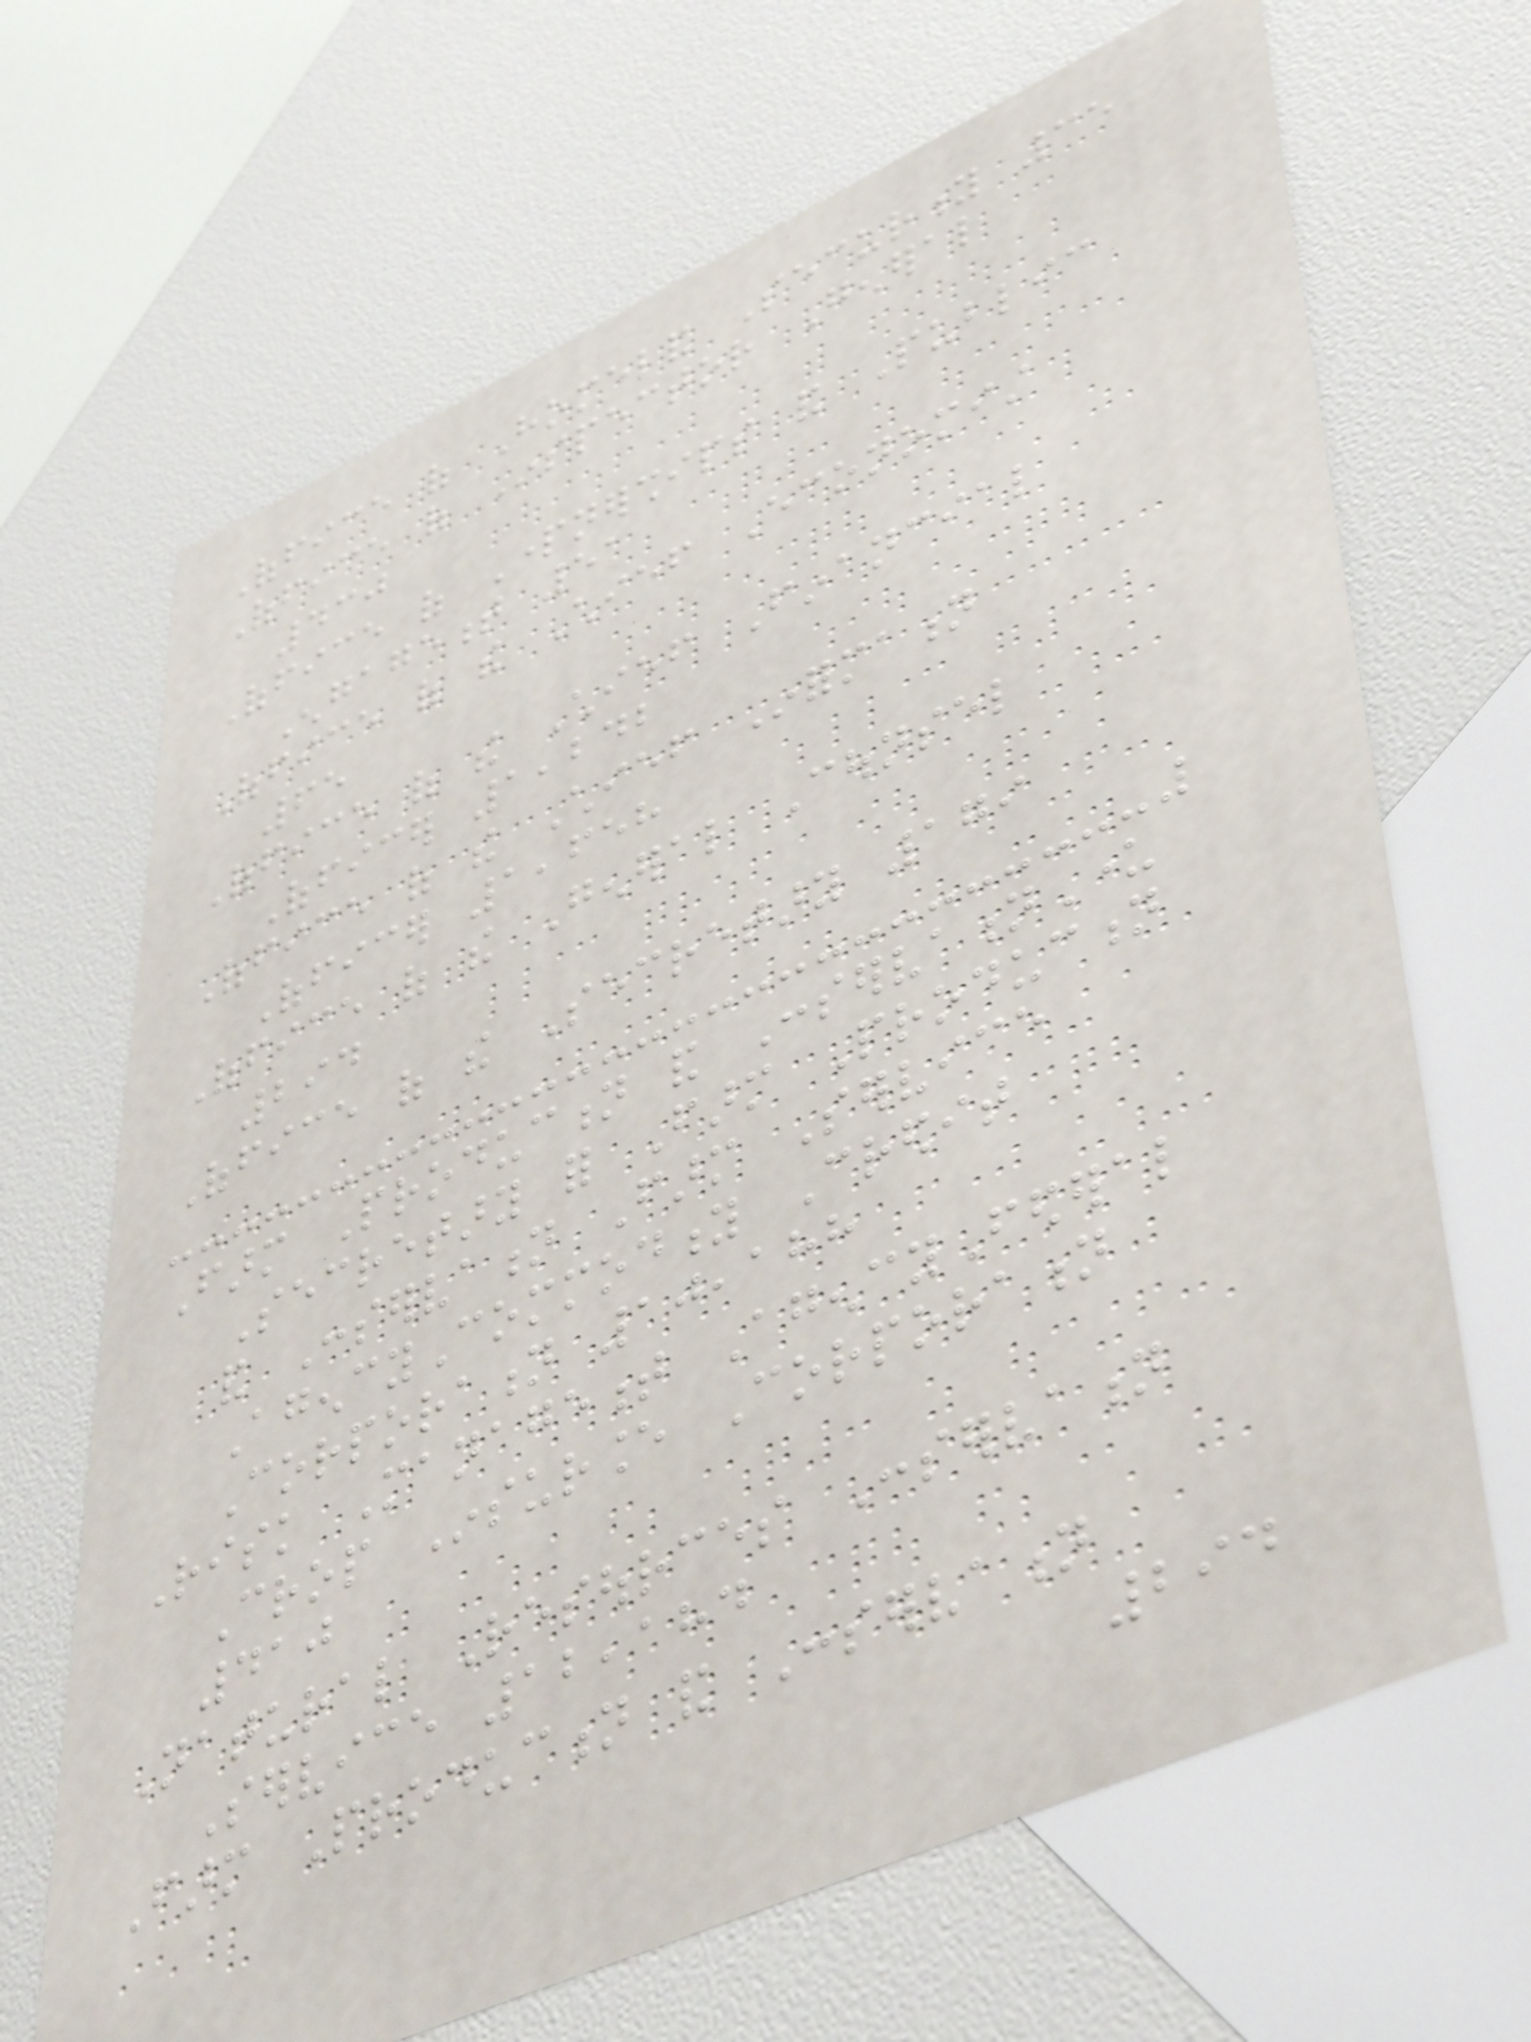Office of Homeland Security 35
Office of Inspector General
430
Office of Partnerships and Public
Engagement 51
Office of the Chief Economist
65
Office of the Chief Financial
Officer 1,242
Office of the Chief Information
Officer 1,658
Office of the General Counsel
294
Office of the Secretary 179
Farm Production and ConservationUnder
Secretary for Farm Production
and Conservation Farm Service
AgencyCommodity Credit
Corporation 10,188
Risk Management AgencyFederal
Crop Insurance Corporation
410
Natural Resources Conservation
Service 12,184
Farm Production and Conservation
294
